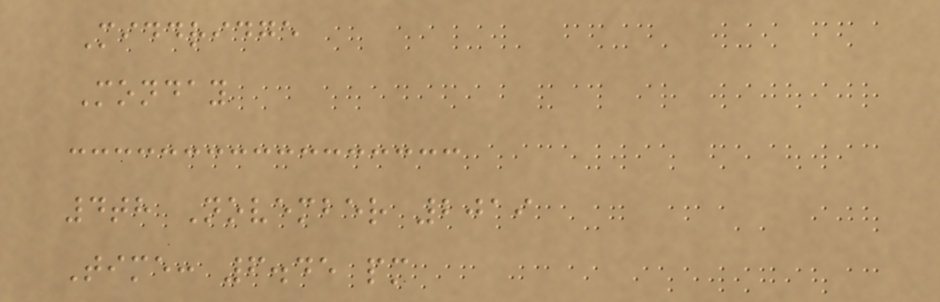Middridge
Monday
4th November 2019
Time: 6.45 pm
